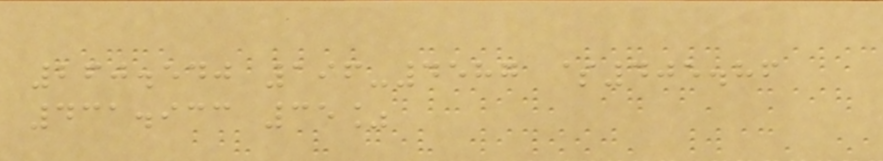260.540 196-4587 $405.86
431.933 35%
